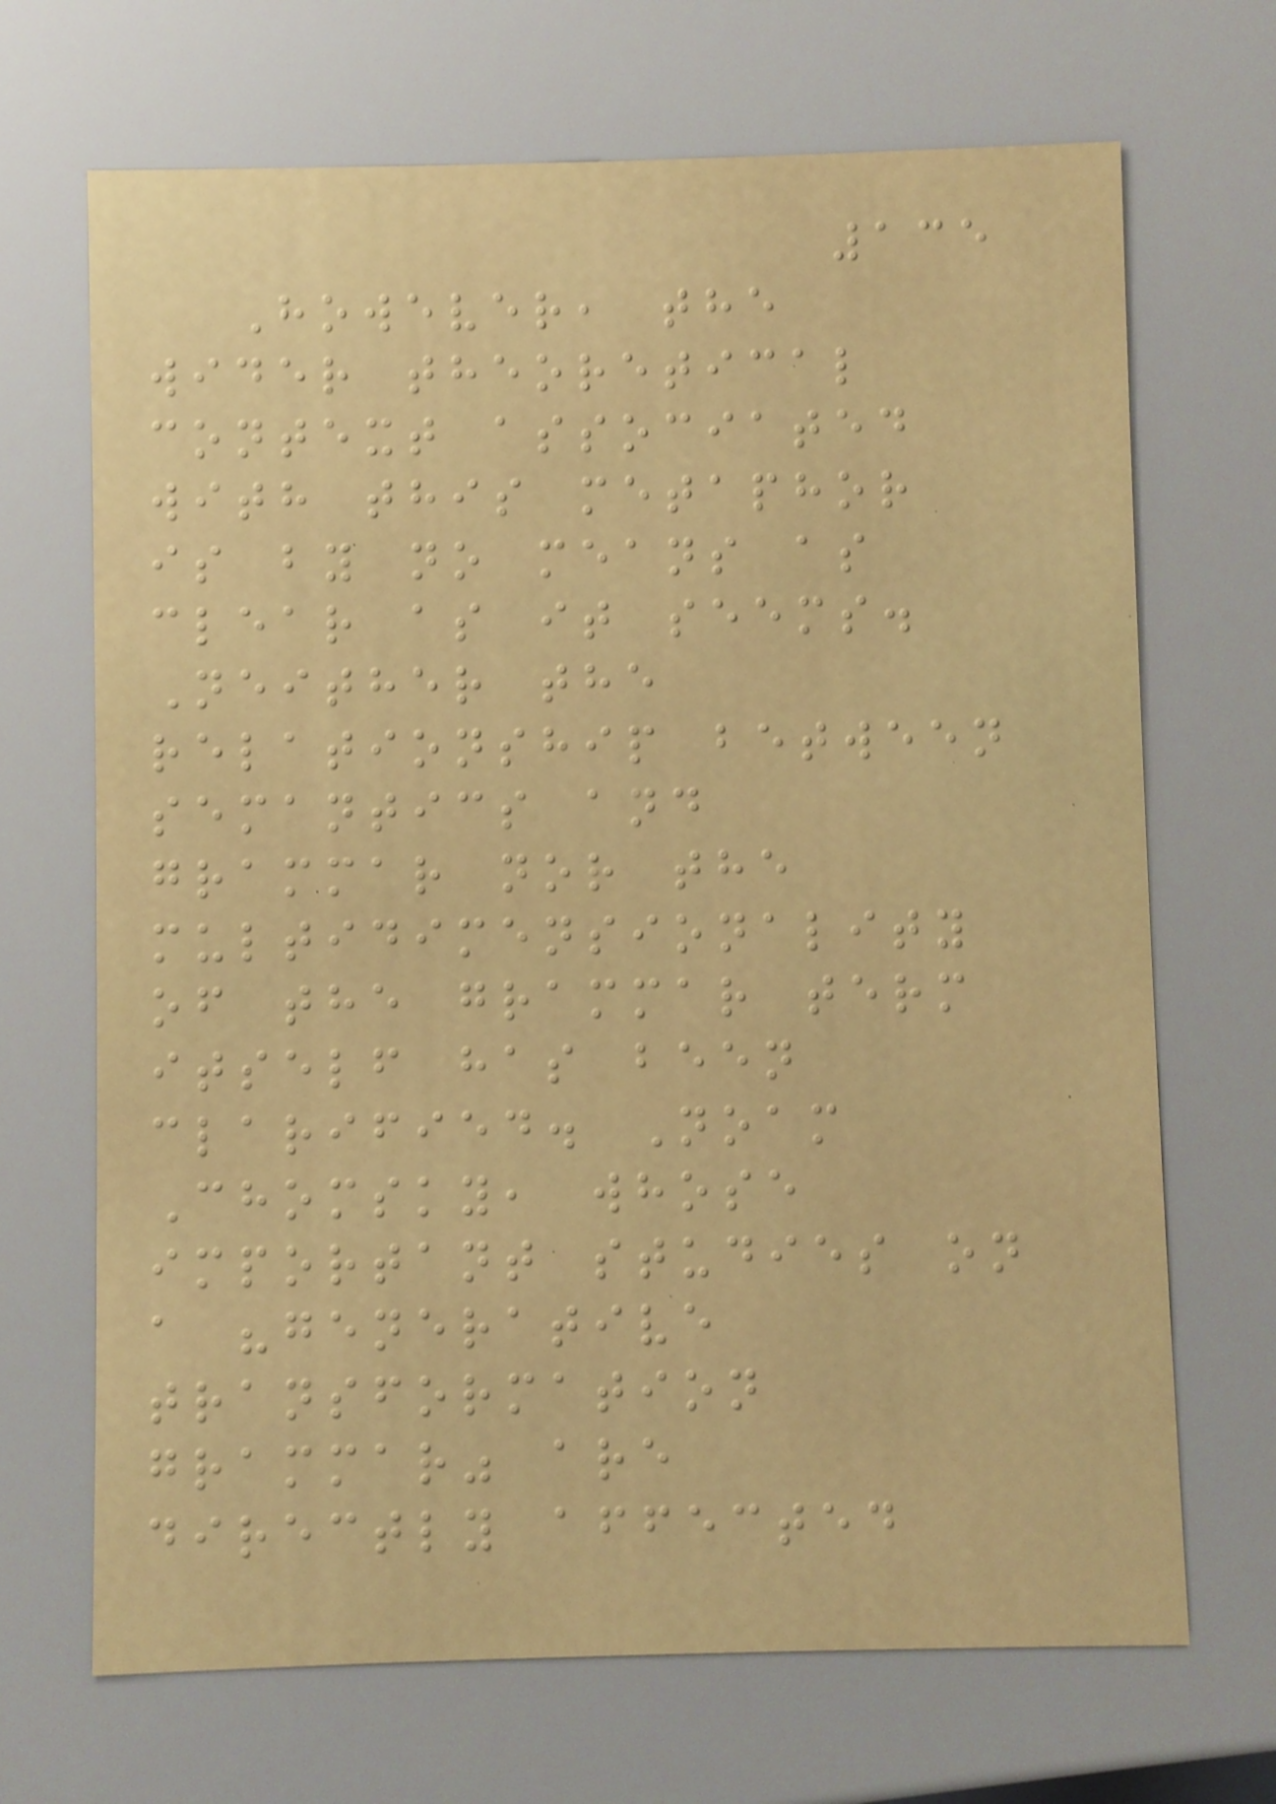135
However, the
wider theoretical
context associated
with this metaphor
is by no means as
clear as it seems.
Neither the
relationship between
semantics and
grammar nor the
multidimensionality
of the grammar term
itself has been
clarified. Noam
Chomsky, whose
important studies on
a "generative
transformation
grammar" are
directly affected
